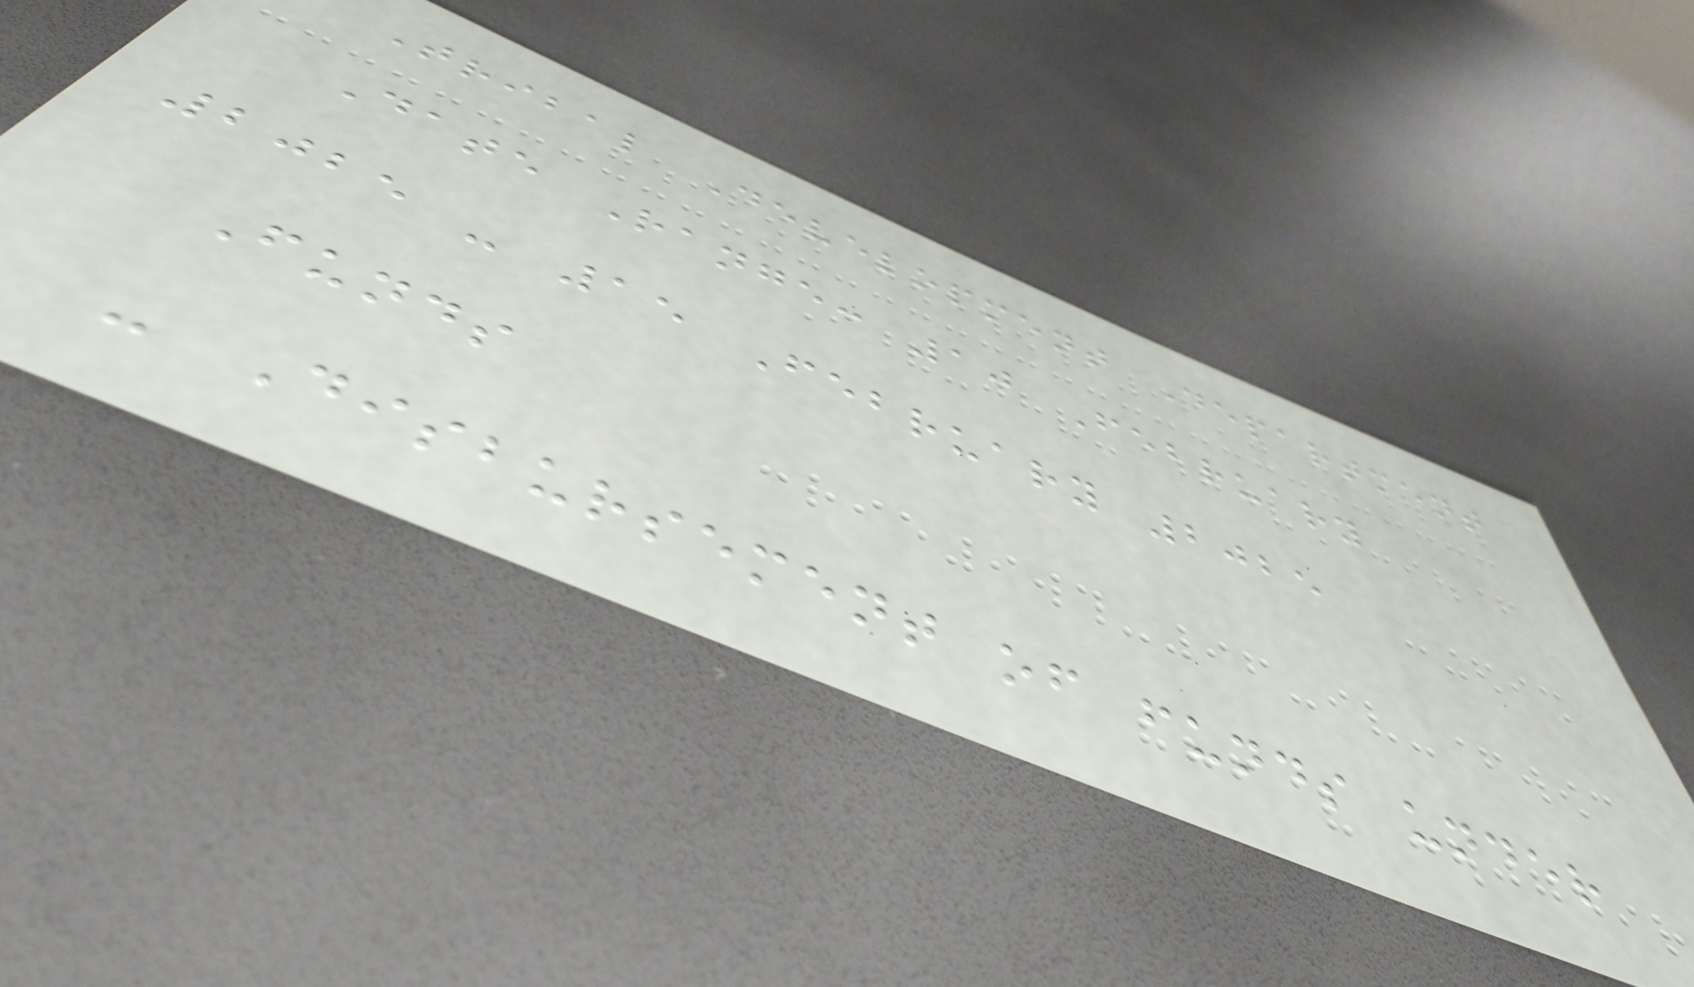Tribal Development Department
Date Range: 10 February
2025 - 15 February 2025
Funds
- Disbursement of funds under
